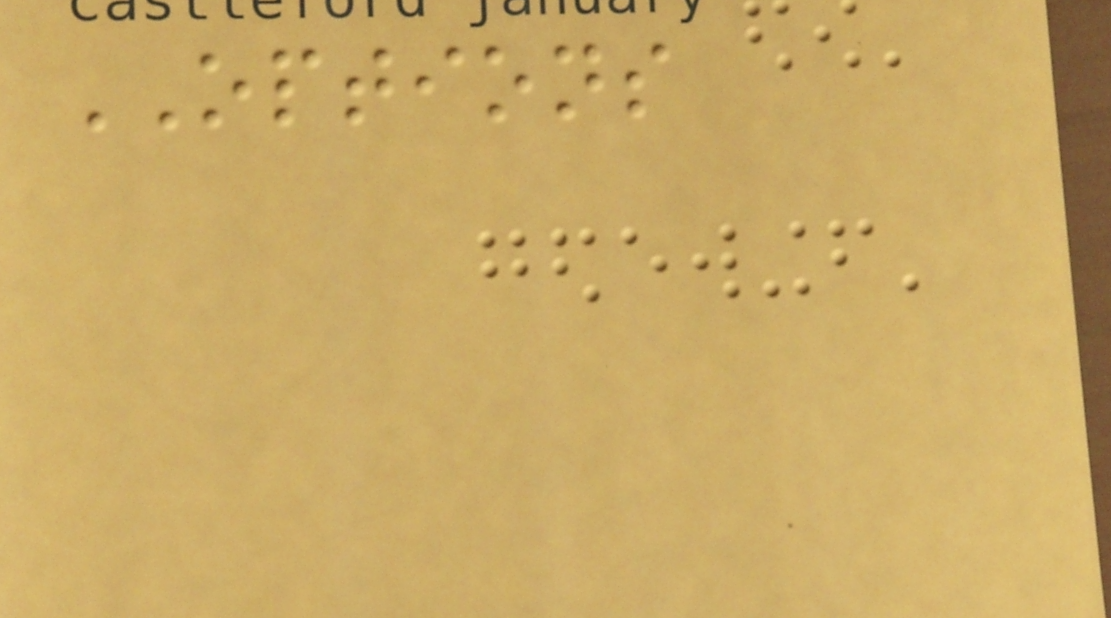OPTIONS
